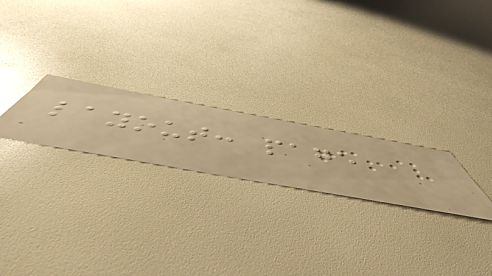layout: page
